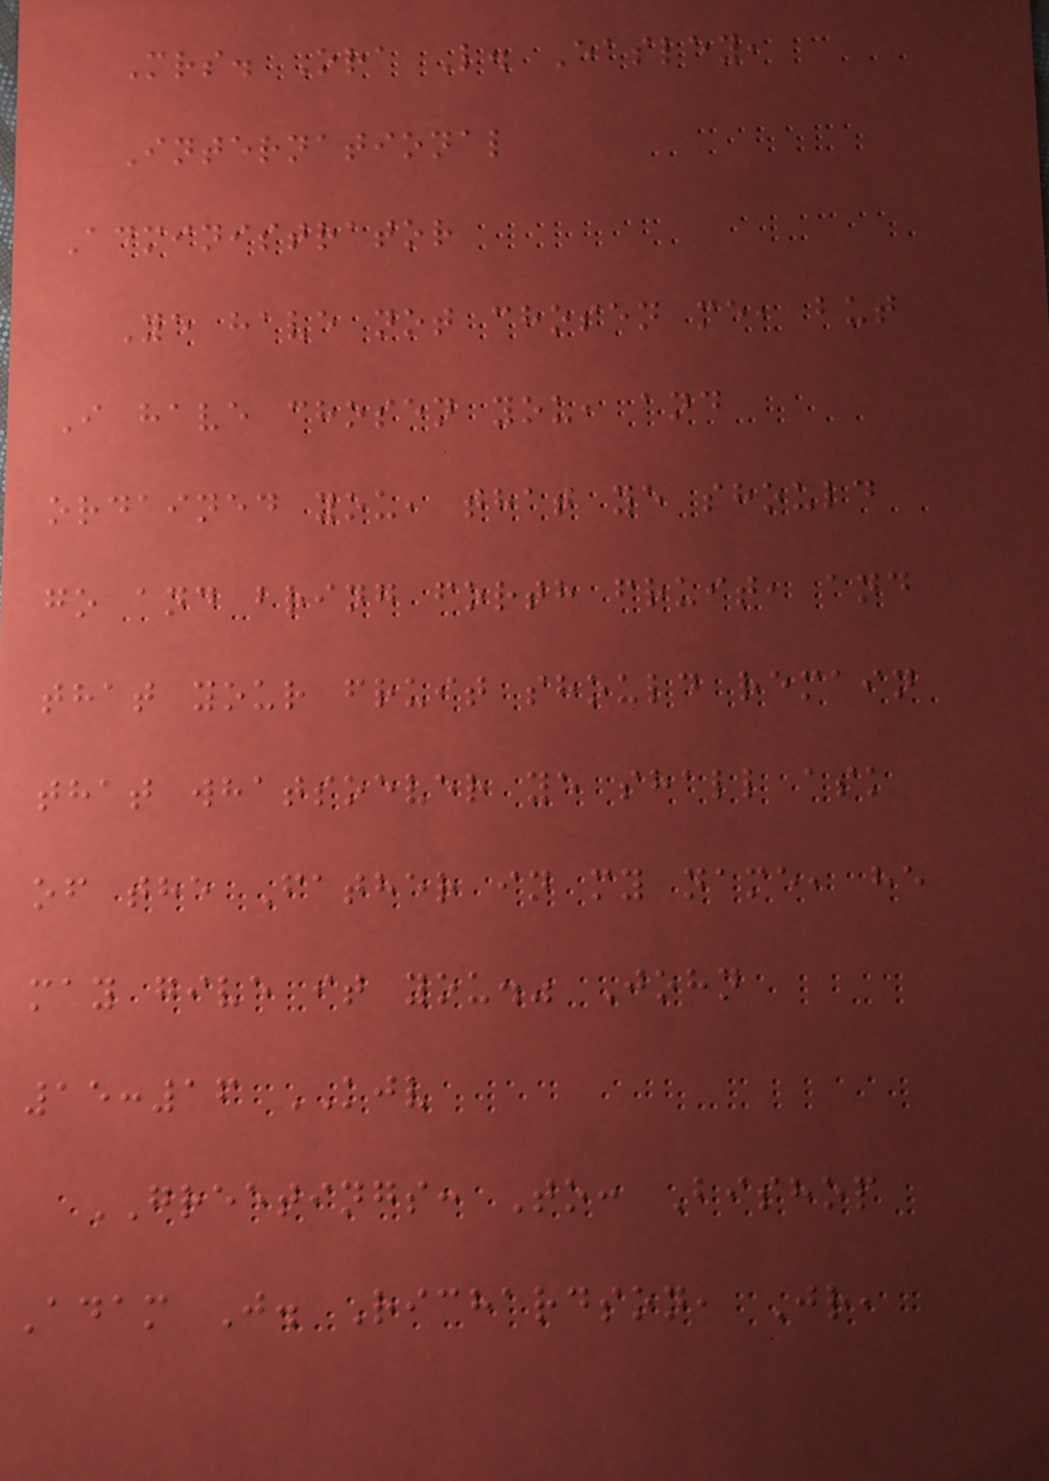Mrs. Ora L. Easley,
International
Administrator
Ye have not chosen me, but
I have chosen you, and
ordained you, that ye should
go and bring forth fruit, and
that your fruit should remain
that whatsoever ye shall ask
of the Father in my name, he
may give it you." John
15:16 KJV
GREETINGS: To: Bishop
Adam J. Richardson, Jr,
